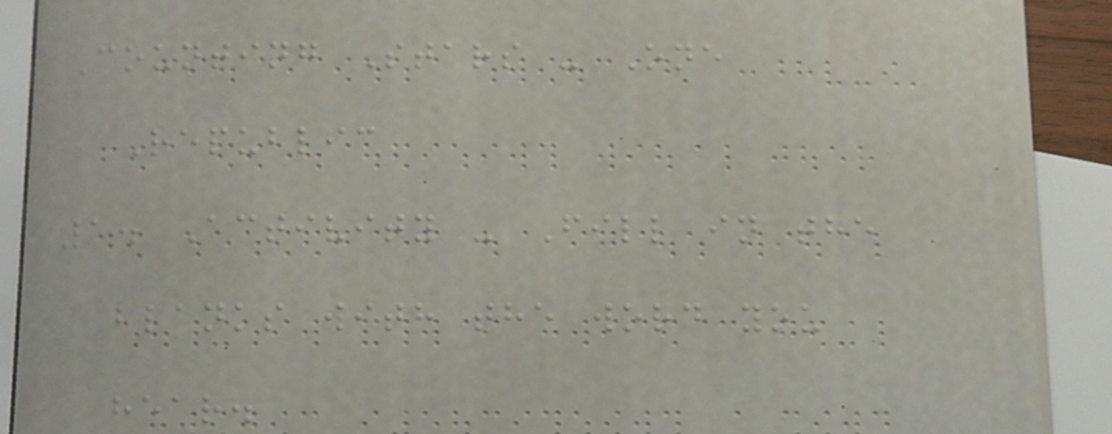Counting Stars - One
Republic
1. Activity - Fill in the
blanks with the word you
hear.
